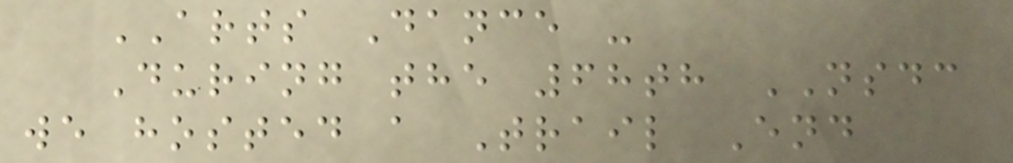ARTS Dance -
During the 68th NSDC
we hosted a Trail End
